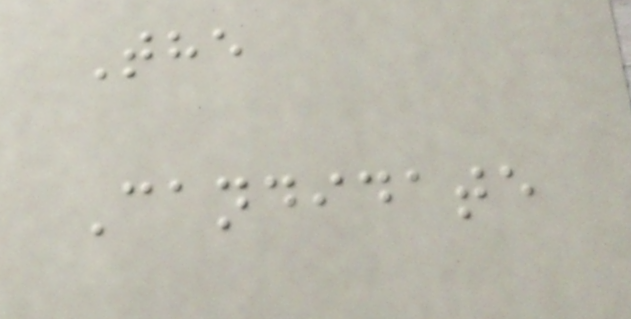The
Candidate
